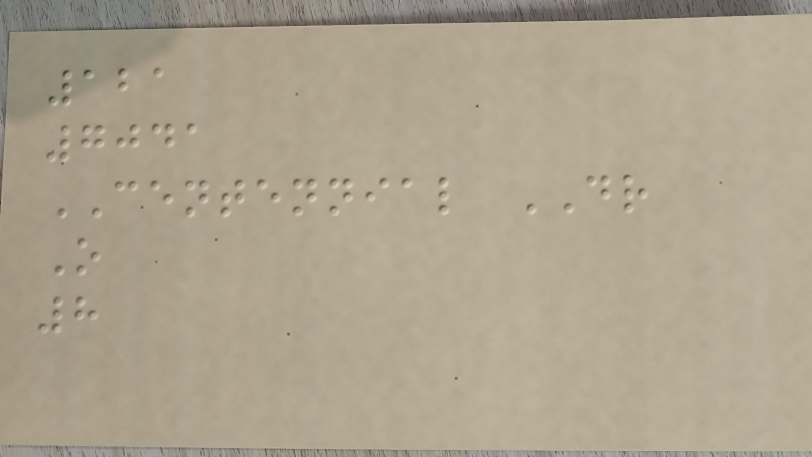121
7041
CENTENNIAL DR
O
8
